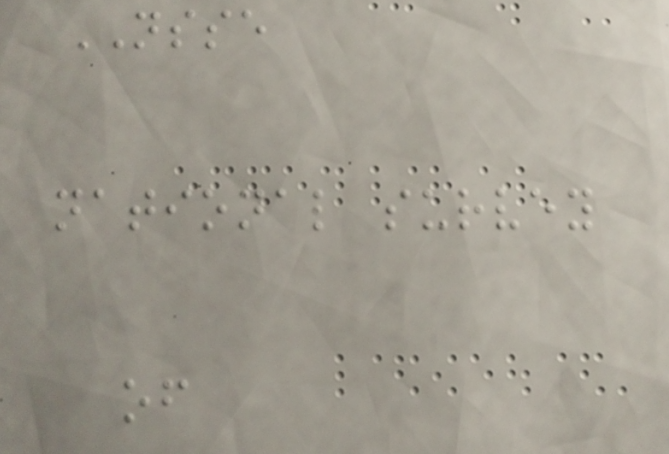NSSE
national survey
of
